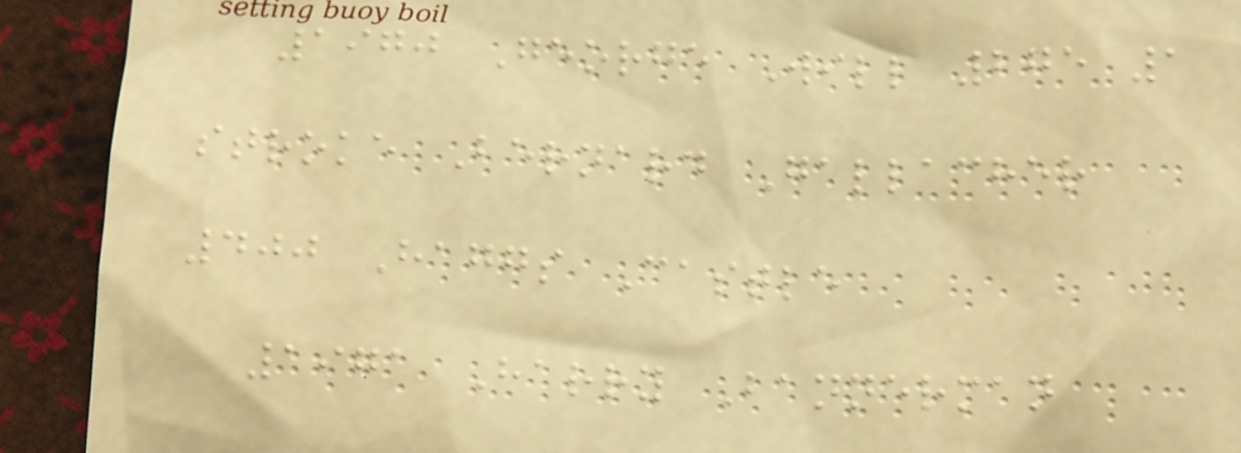1970 George Will 275 1
stroke Bernard Gallacher
400 Haggs Castle
1971 Harry Bannerman
